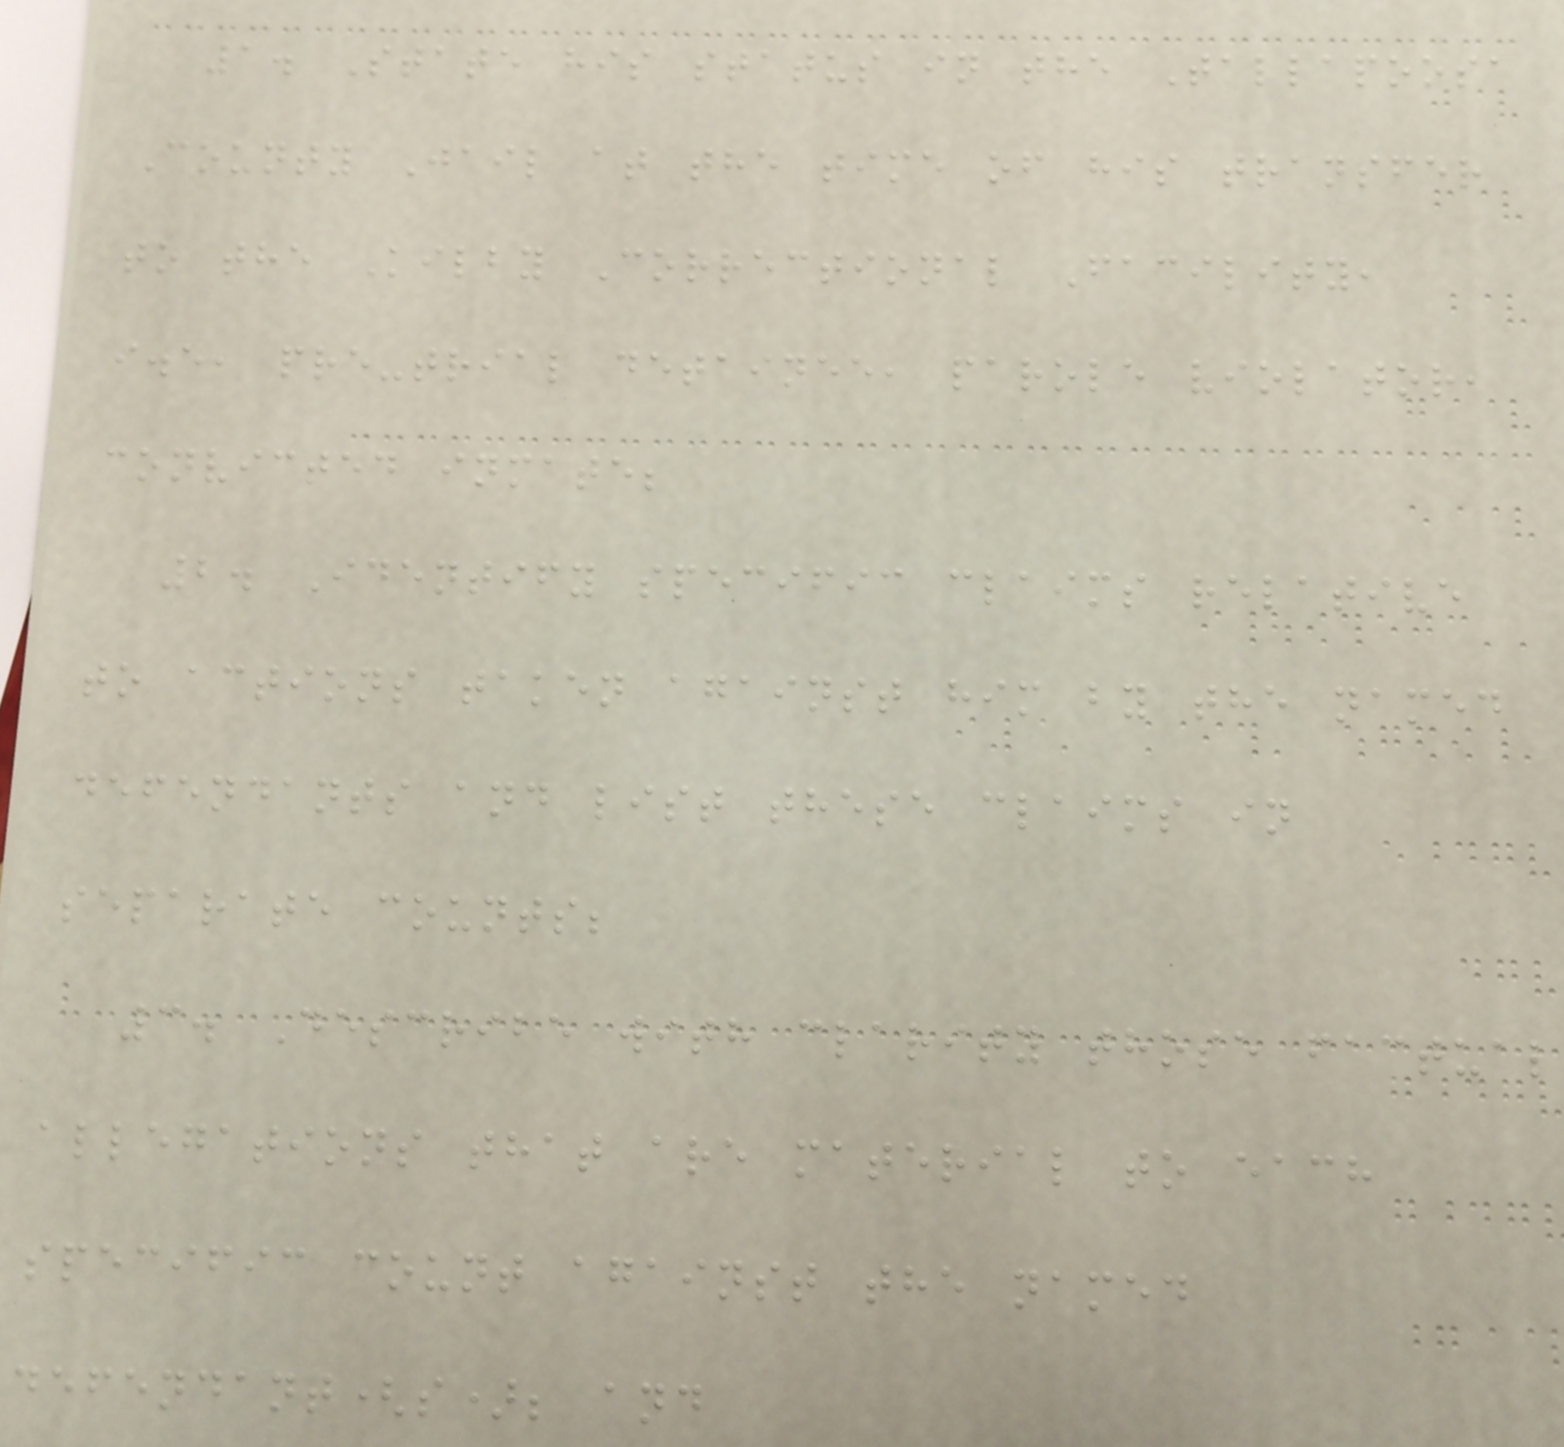1. State his status in the Tallapoosa
County Jail at the time of his transfer
to the Kilby Correctional Facility,
i.e, pre-trial detainee, parole violator,
convicted inmate;
2. Identify specific claims relative
to actions taken against him by the named
defendants and list these claims in
separate counts;
3. Describe with clarity those factual
allegations that are material to each
specific count against the named
defendant(s); and
